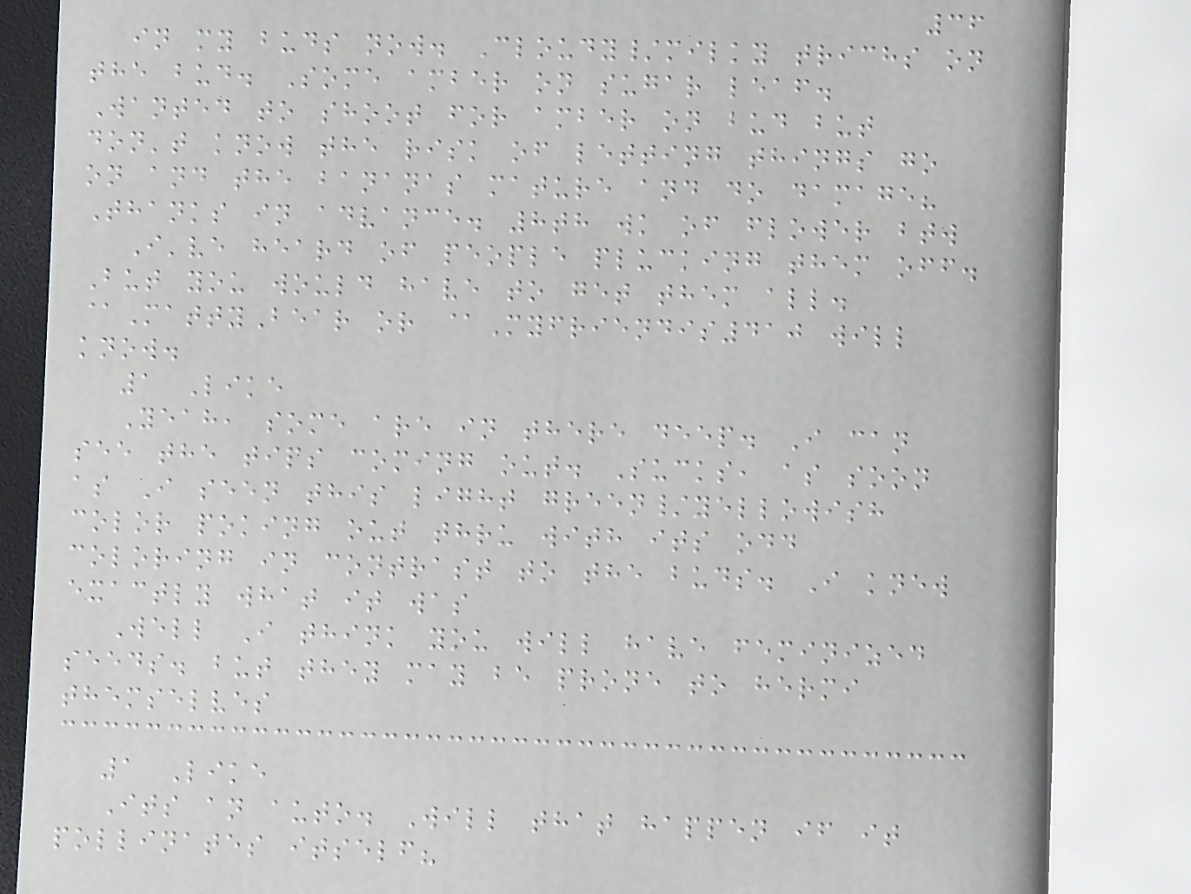36
in my buds now. Cloudy/milky trichs on
the bud. Some amber on sugar leaf.
Wanted to shoot for amber on bud but
don't know the risk of letting things go
on and the bananas mature and do damage?
Thanks in advance. 8th wk of flower btw
I've heard of people plucking them off.
But you would have to get them all.
@MattyBear or @Myfriendis410 will
know.
1 Like
Yeah, some are in there deep. I can
see the tips coming out. Sucks, as soon
as I seen this light green/yellowish
color poking out thru with its odd
coloring in contrast to the buds. I knew
exactly what it was
Well I think you will have feminized
seeds. but they may be prone to hermi
themselves
1 Like
Its an auto. Will that happen if it
pollinates itself?
